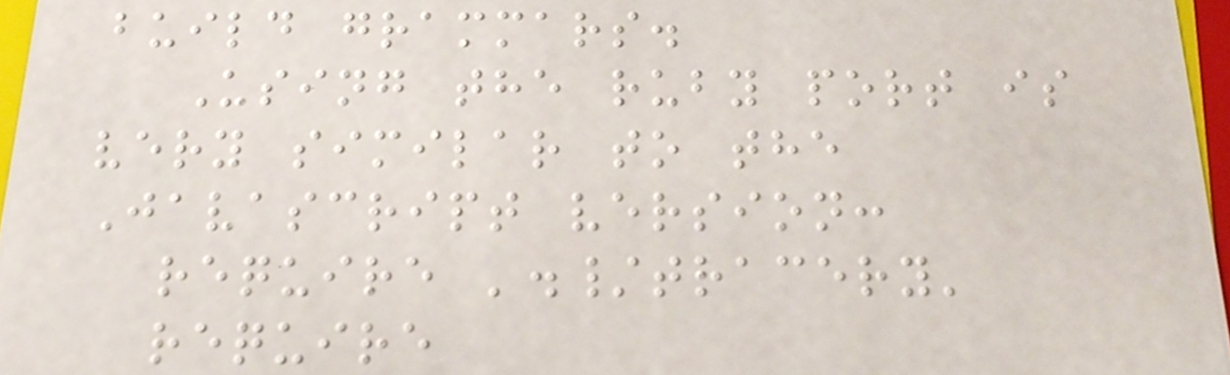build grammars.
Using the ruby port is
very similar to the
Javascript version:
require './tracery'
require
